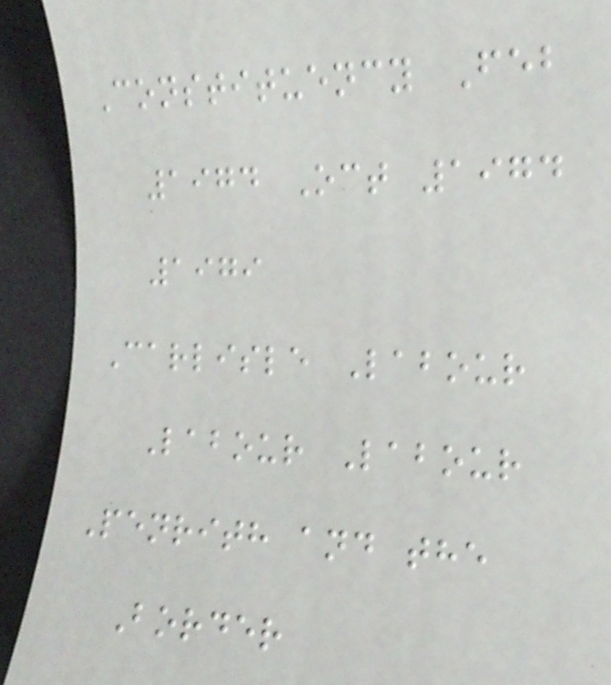Constituency Feb
1974 Oct 1974
1979
Carlisle Labour
Labour Labour
Penrith and the
Border
